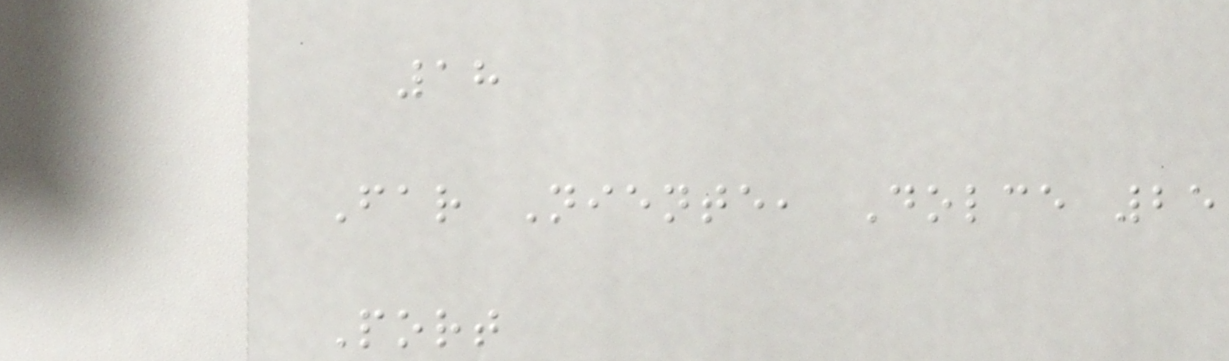18
Far Niente, Dolce 25
Port
